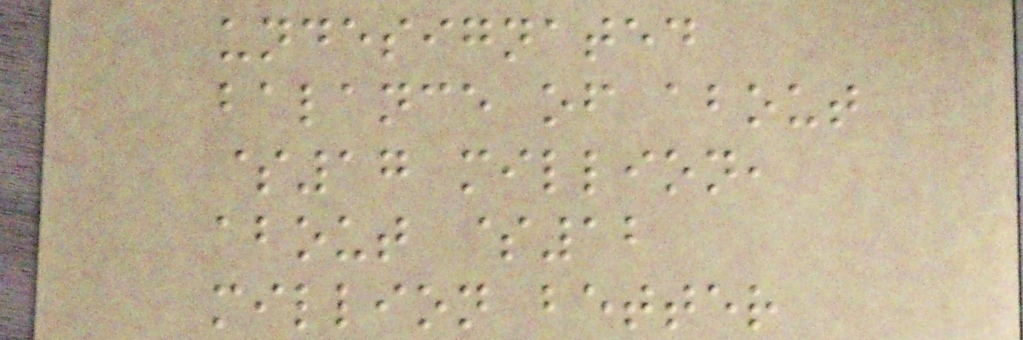undesignated
balance of about
$17 million,
about $12
million better
